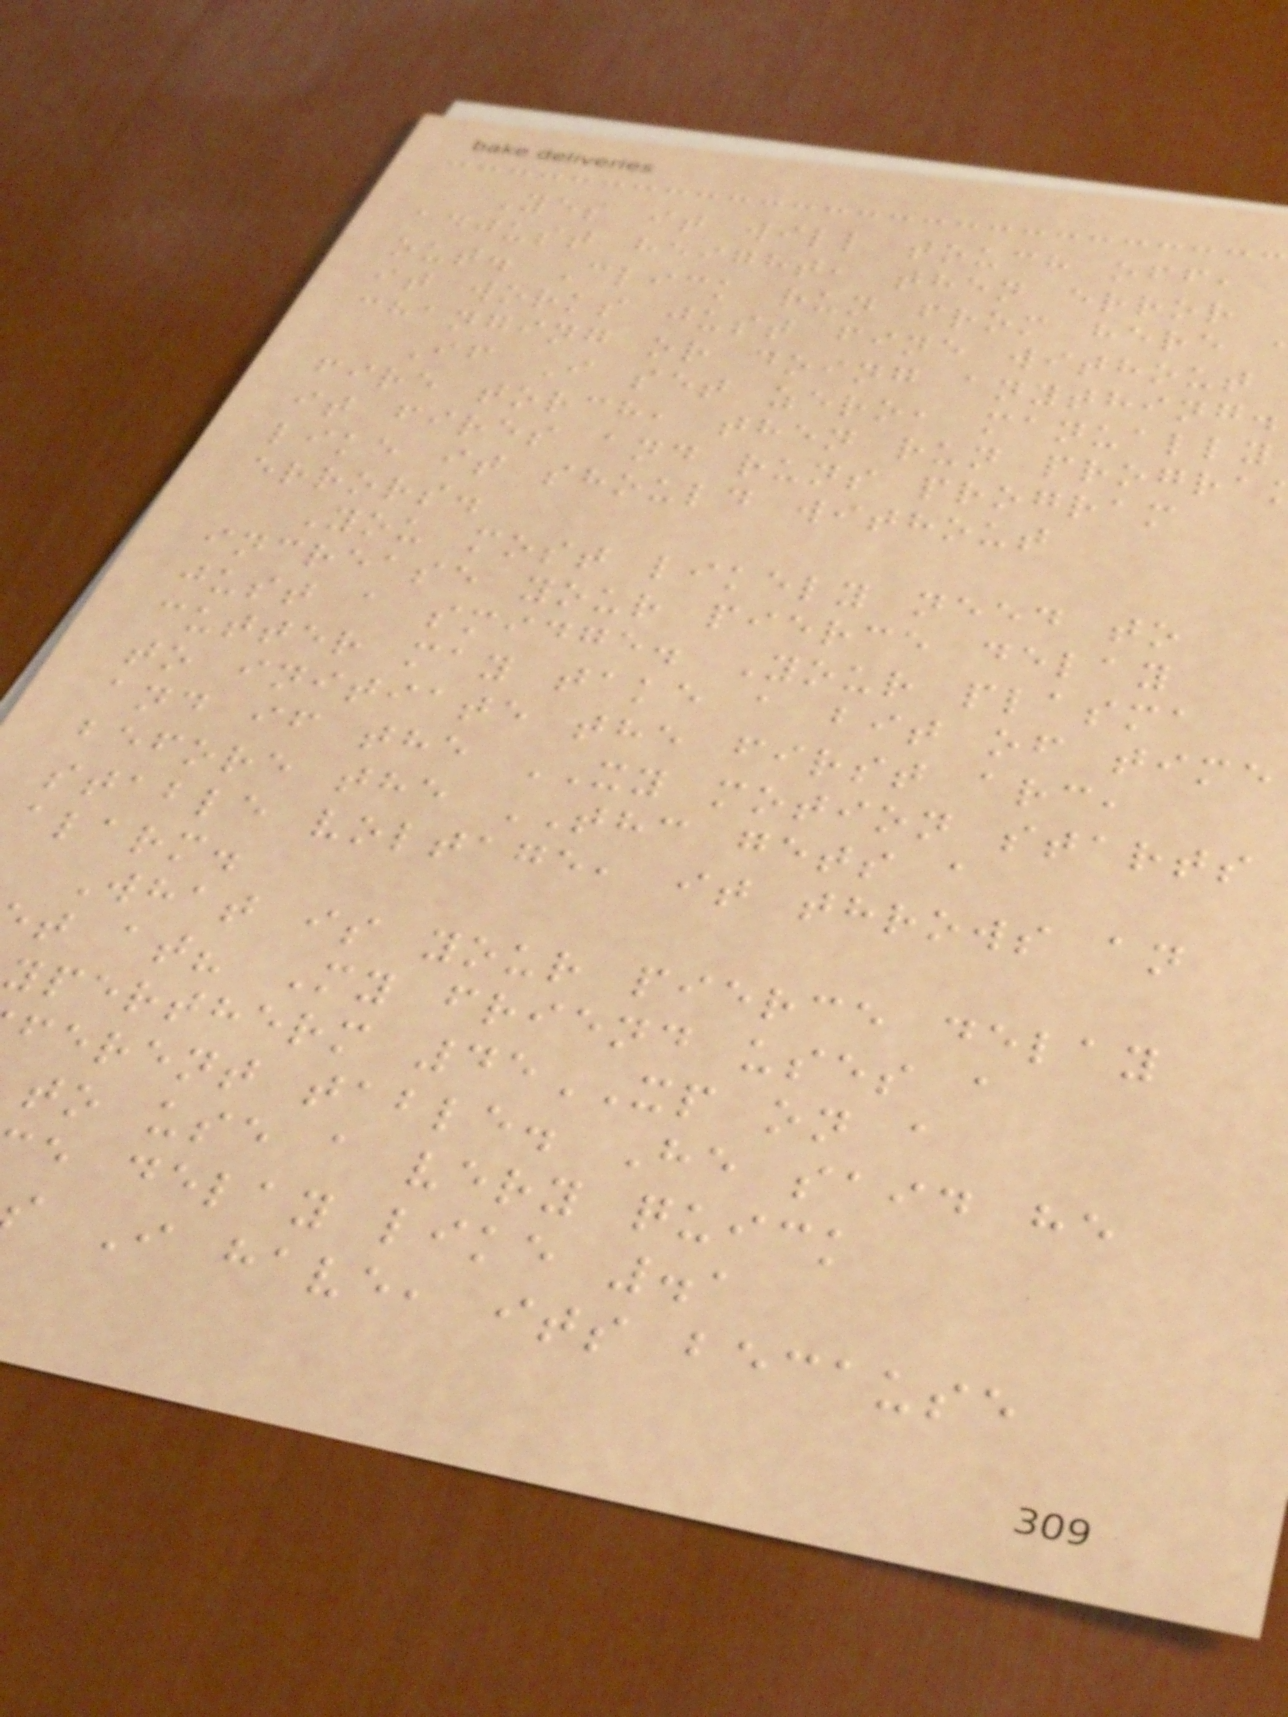Yes it will touch off,
adjust height, then error
out. Click run from here
it works just fine without
changing or doing anything.
If I set zero, manually
fire torch, then run progra
it fires and runs program
like it should without
errors.
You most likely need to
increase your pierce delay
just a smidge. Your plasma
cutter may take a bit of time
to initiate the first arc,
and if the XY motion starts
before the THC gets a
stable voltage, it throws an
alarm.
What is your pierce delay
t at? My friend uses a
ypertherm 45XP on a
ferent table. He said he
to use a very quick
e delay like .1
I have, its because
